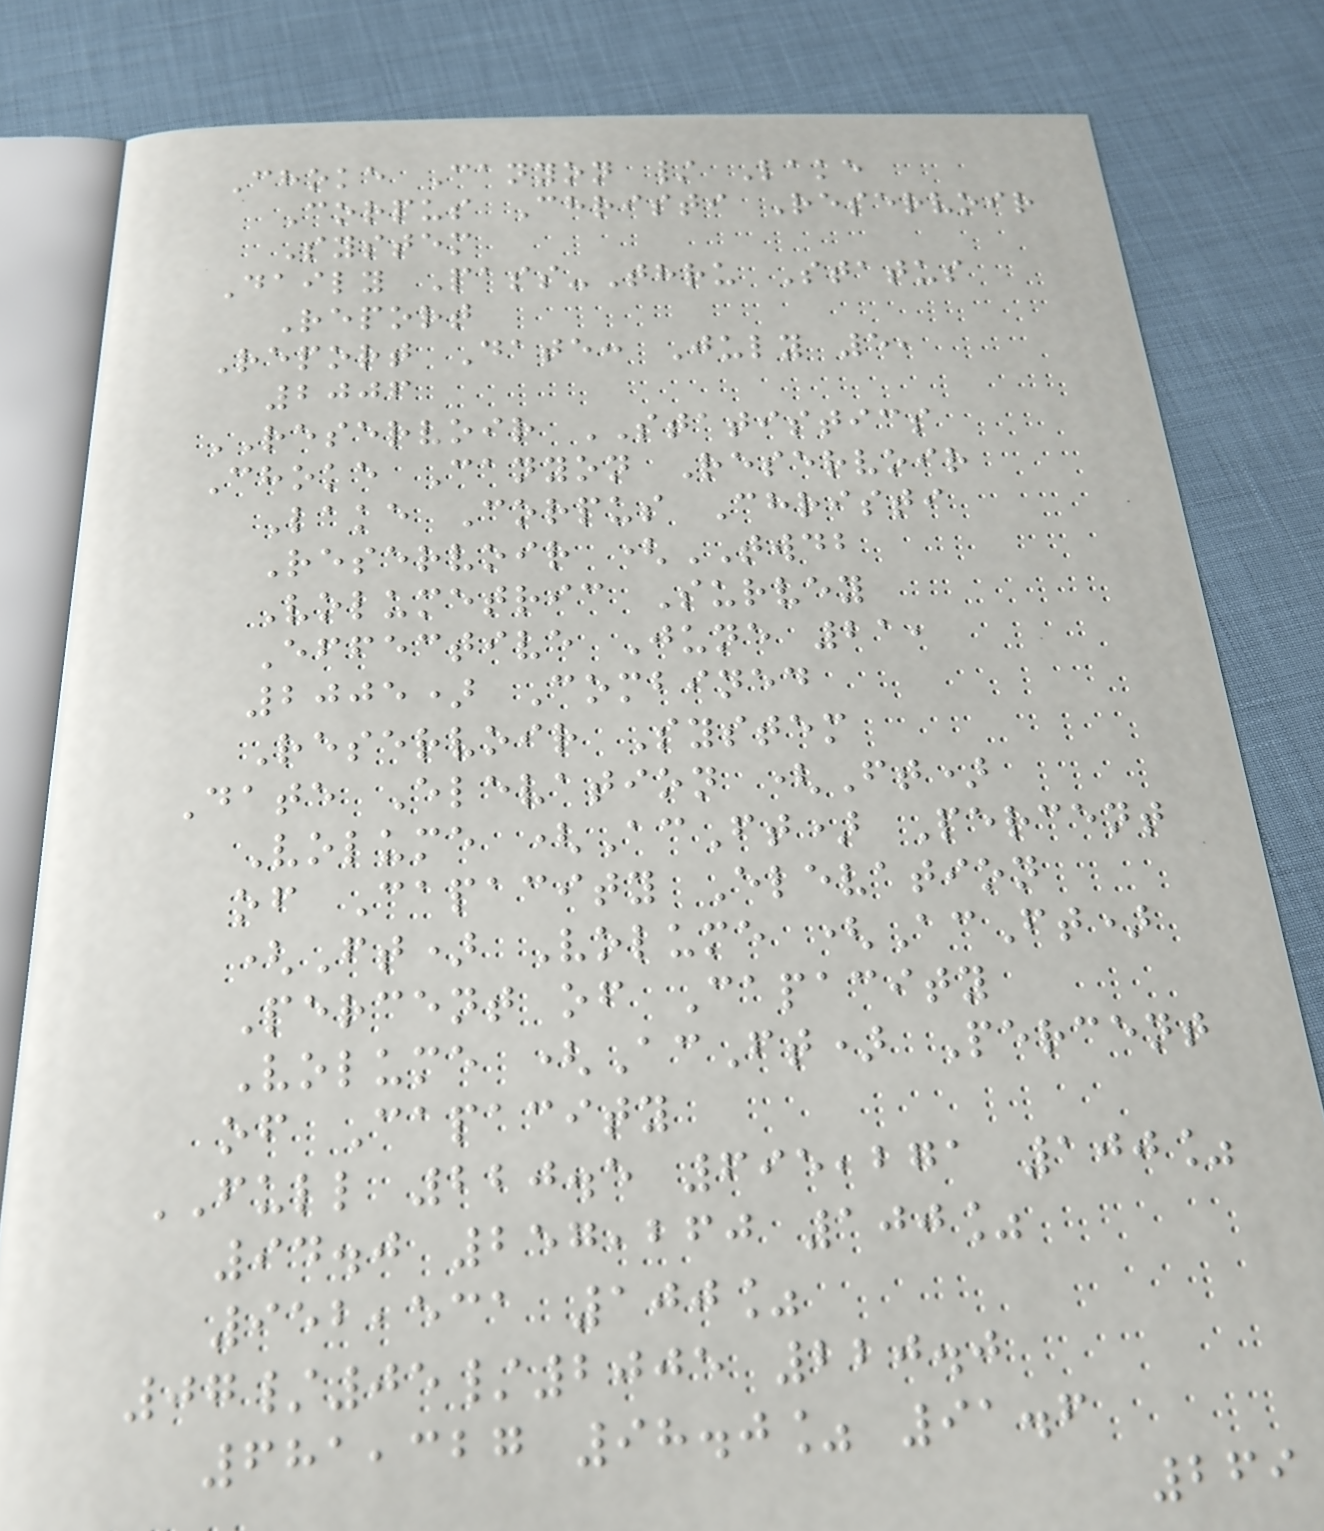Choke Canyon / Lake
Corpus Christi Reservoir
System
Daily Pass-Thru Status
Report
Report Date: July 5,
2006
RESERVOIR STATISTICS
Choke Canyon Reservoir
Lake Corpus Christi
Reservoir (TWDB
Volumetric Survey
Effective June 21,
2005) Combined
Reservoir System
Date Elevation (Ft)
Volume (AcFt) Percent
of Capacity Elevation
(Ft) Volume (AcFt)
Percent of Capacity
Volume (AcFt) Percent
of Capacity
FULL 220.5 695,271 100%
94.0 257,260 100%
952,531 100%
07/05/2005 220.0
681,327 98.0% 91.6
269
